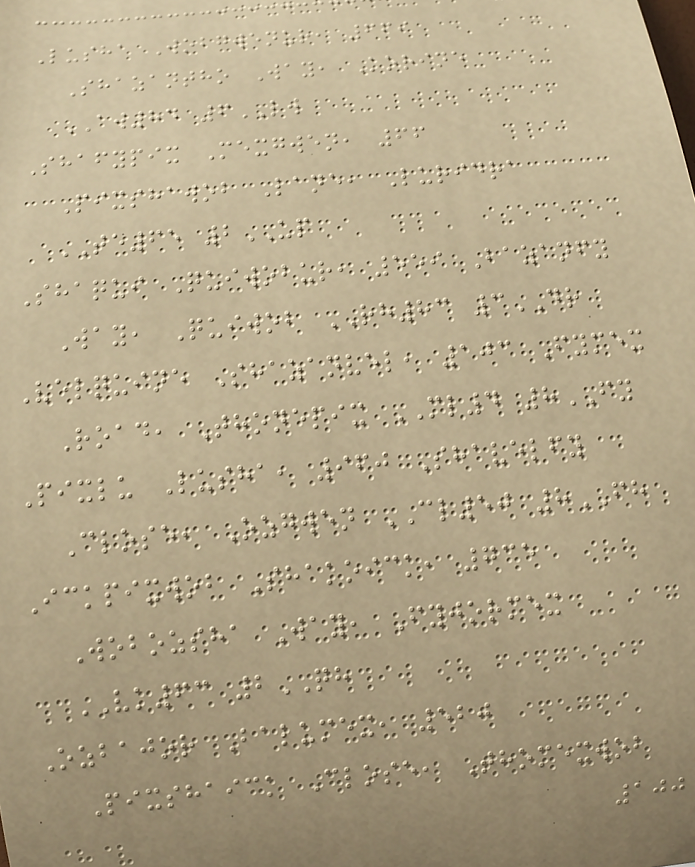Lusha Wobgwenur, 669
Shazantho Way, Korine
AW84 6LW
Shafypix Mexgwen, 66
Pixshawob Lane, Luridra
TE65 2UP
Shaqui Quiwobur, 559 Bazanfy
Way, Quiwob RH83 3DR
Velquine Shazanvel, 103 Fymex
Road, Thonepix ML4 8FY
Pixlu Lusha, 960 Shavelfy
Close, Ozgwen CL50 8FH
Ickpixwob Shakoick, 735
Wobozsha Way, Fyjormex
VK63 2QH
Ozbajor Balumex, 520
Pixshaick Close, Thomexwob
100
